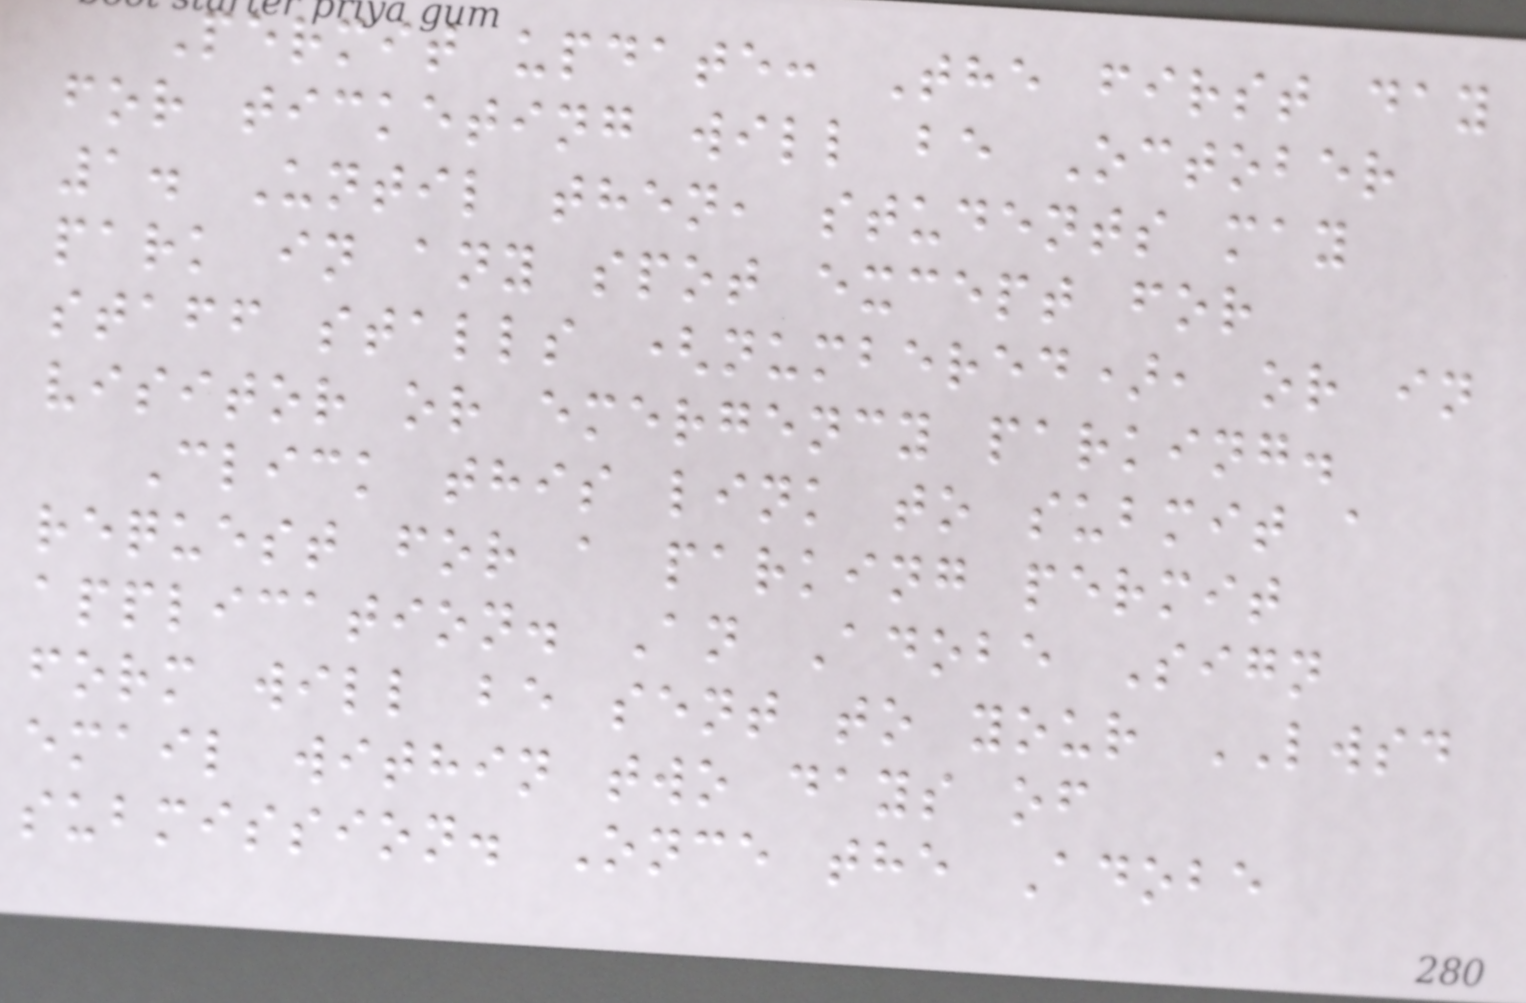Permit update: The first day
for ticketing will be October
1. Until then, students may
park in any spot except for
staff stalls (numbered), or in
visitor or emergency parking.
Click this link to submit a
request for a parking permit
application. An Adobe Sign
form will be sent to your LWSD
email within two days of
submission. Once the Adobe
